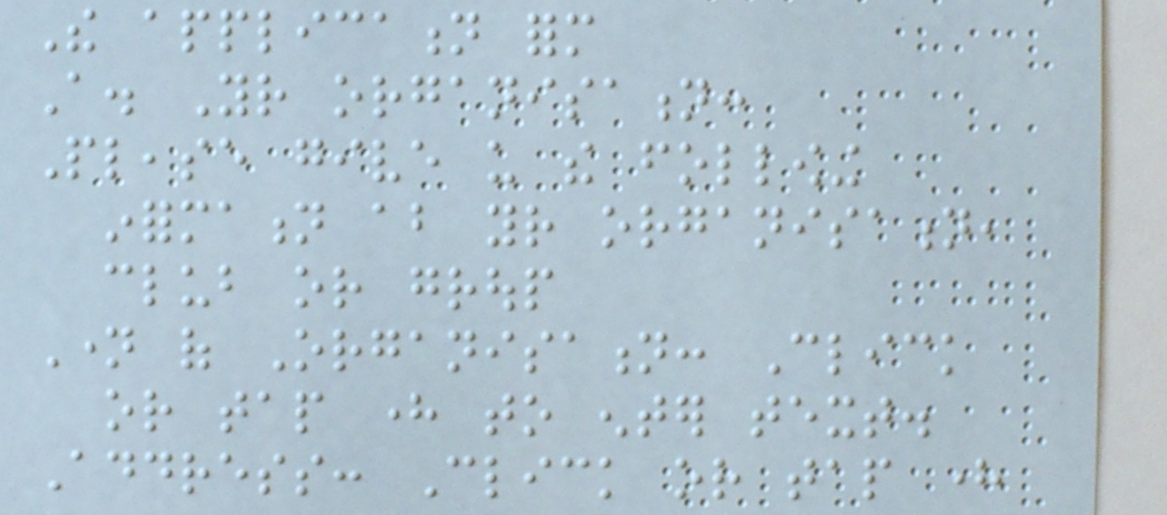The application form
A. Your organisation:
Please give us the following
information about your organisation,
club or group
Name of Organisation: Click
or tap here to enter text.
Address: Click or tap here
